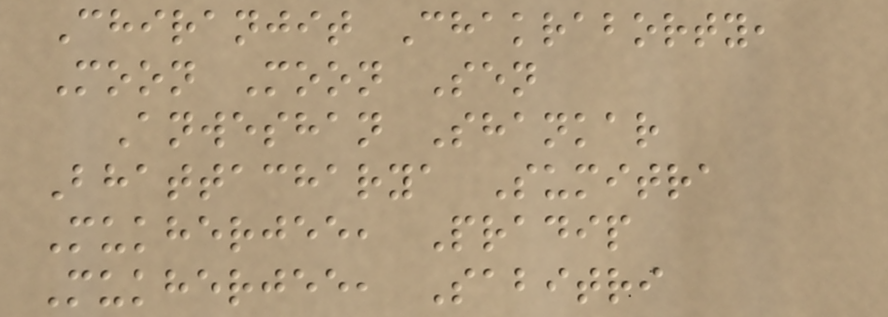Chiranjit Chakraborty,
Moon Moon Sen
Anweshan Shankar
Bhattacharya Sumitra
Mukherjee, Pradip
Mukherjee, Sabitri
